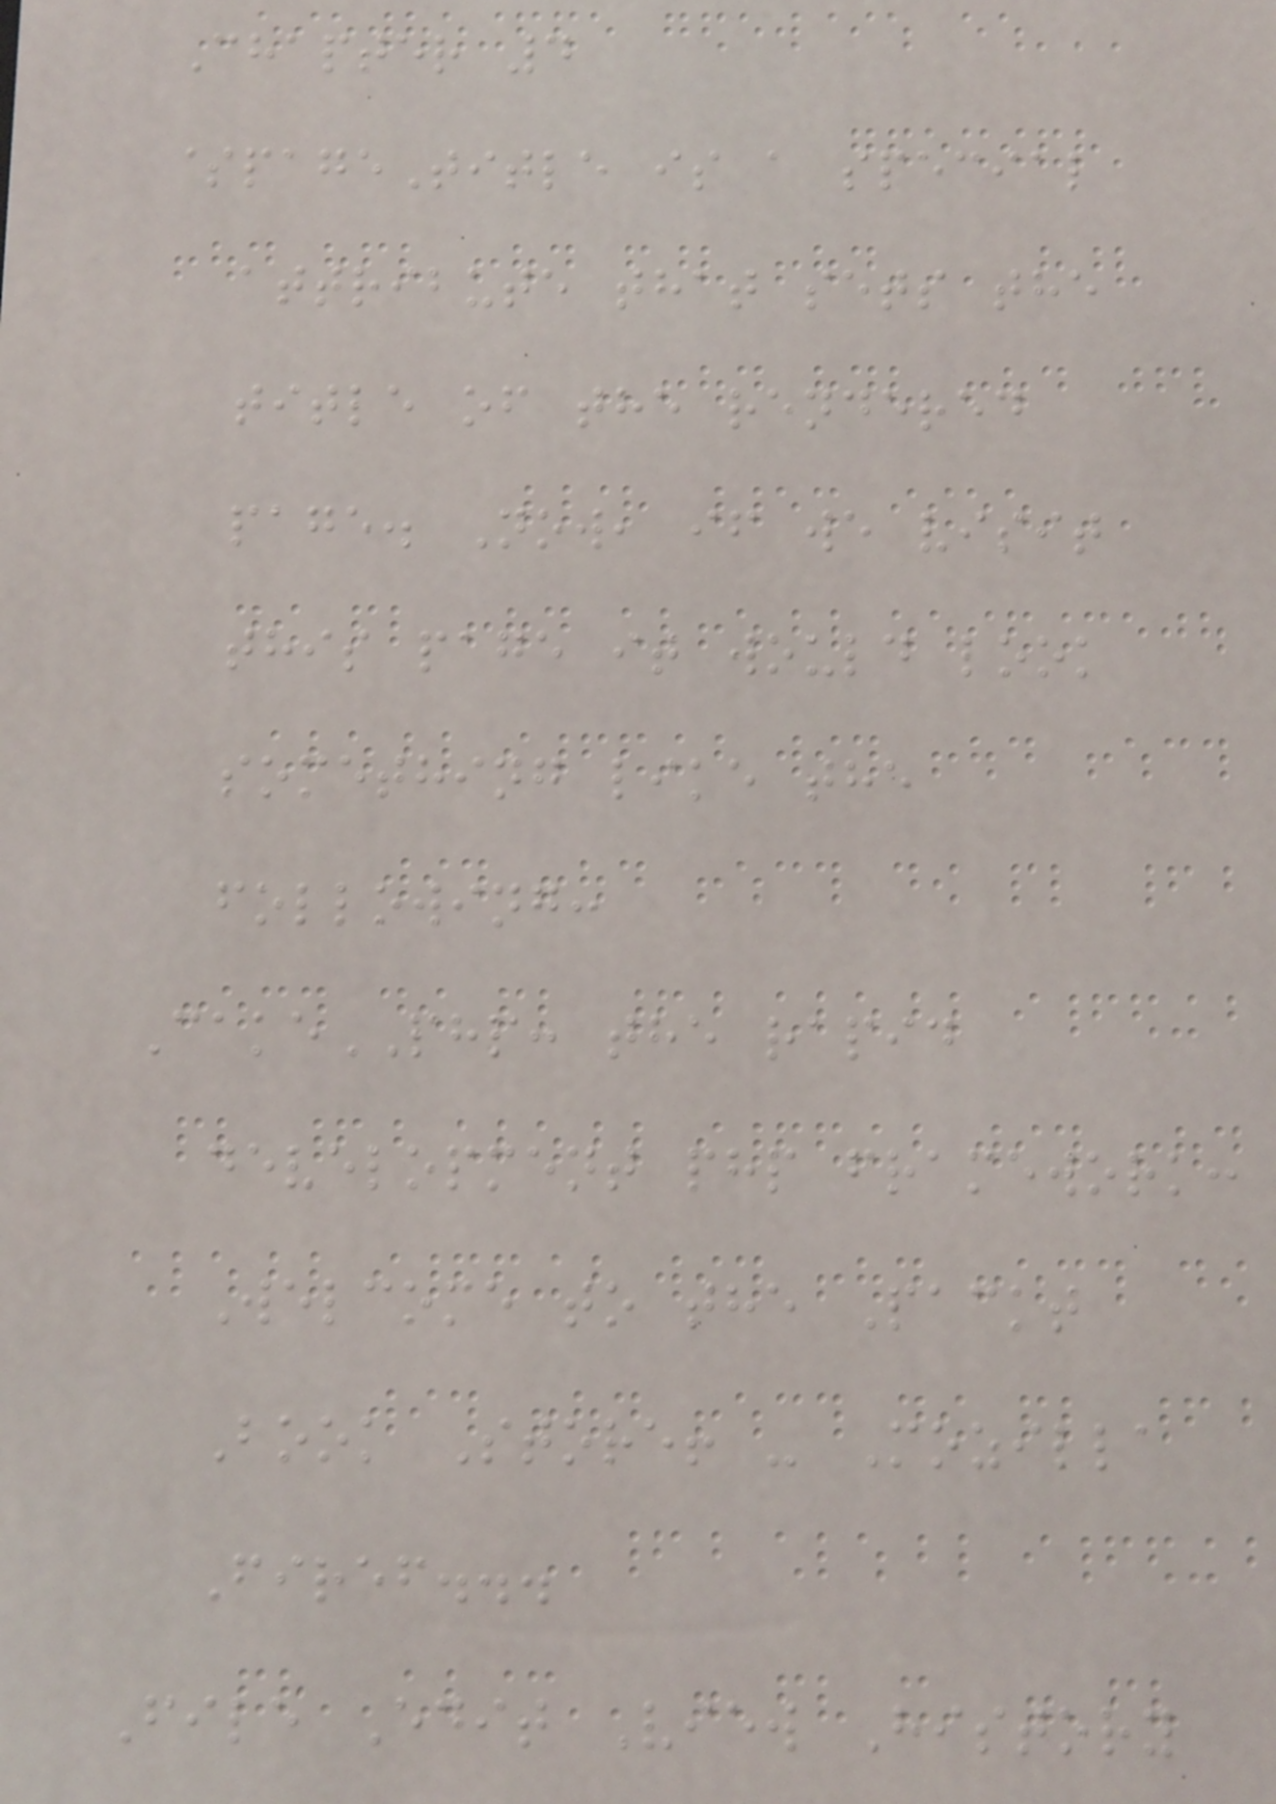Chapter 4
$pageTitle is a special
attribute that sets the
title of the rendered
page. Now, if we visit
this page it would look
something like the
following:
CakePHP: the rapid
development php framework:
Welcome to the Packt
Book Store! - Mozilla
Firef...
File Edit View History
